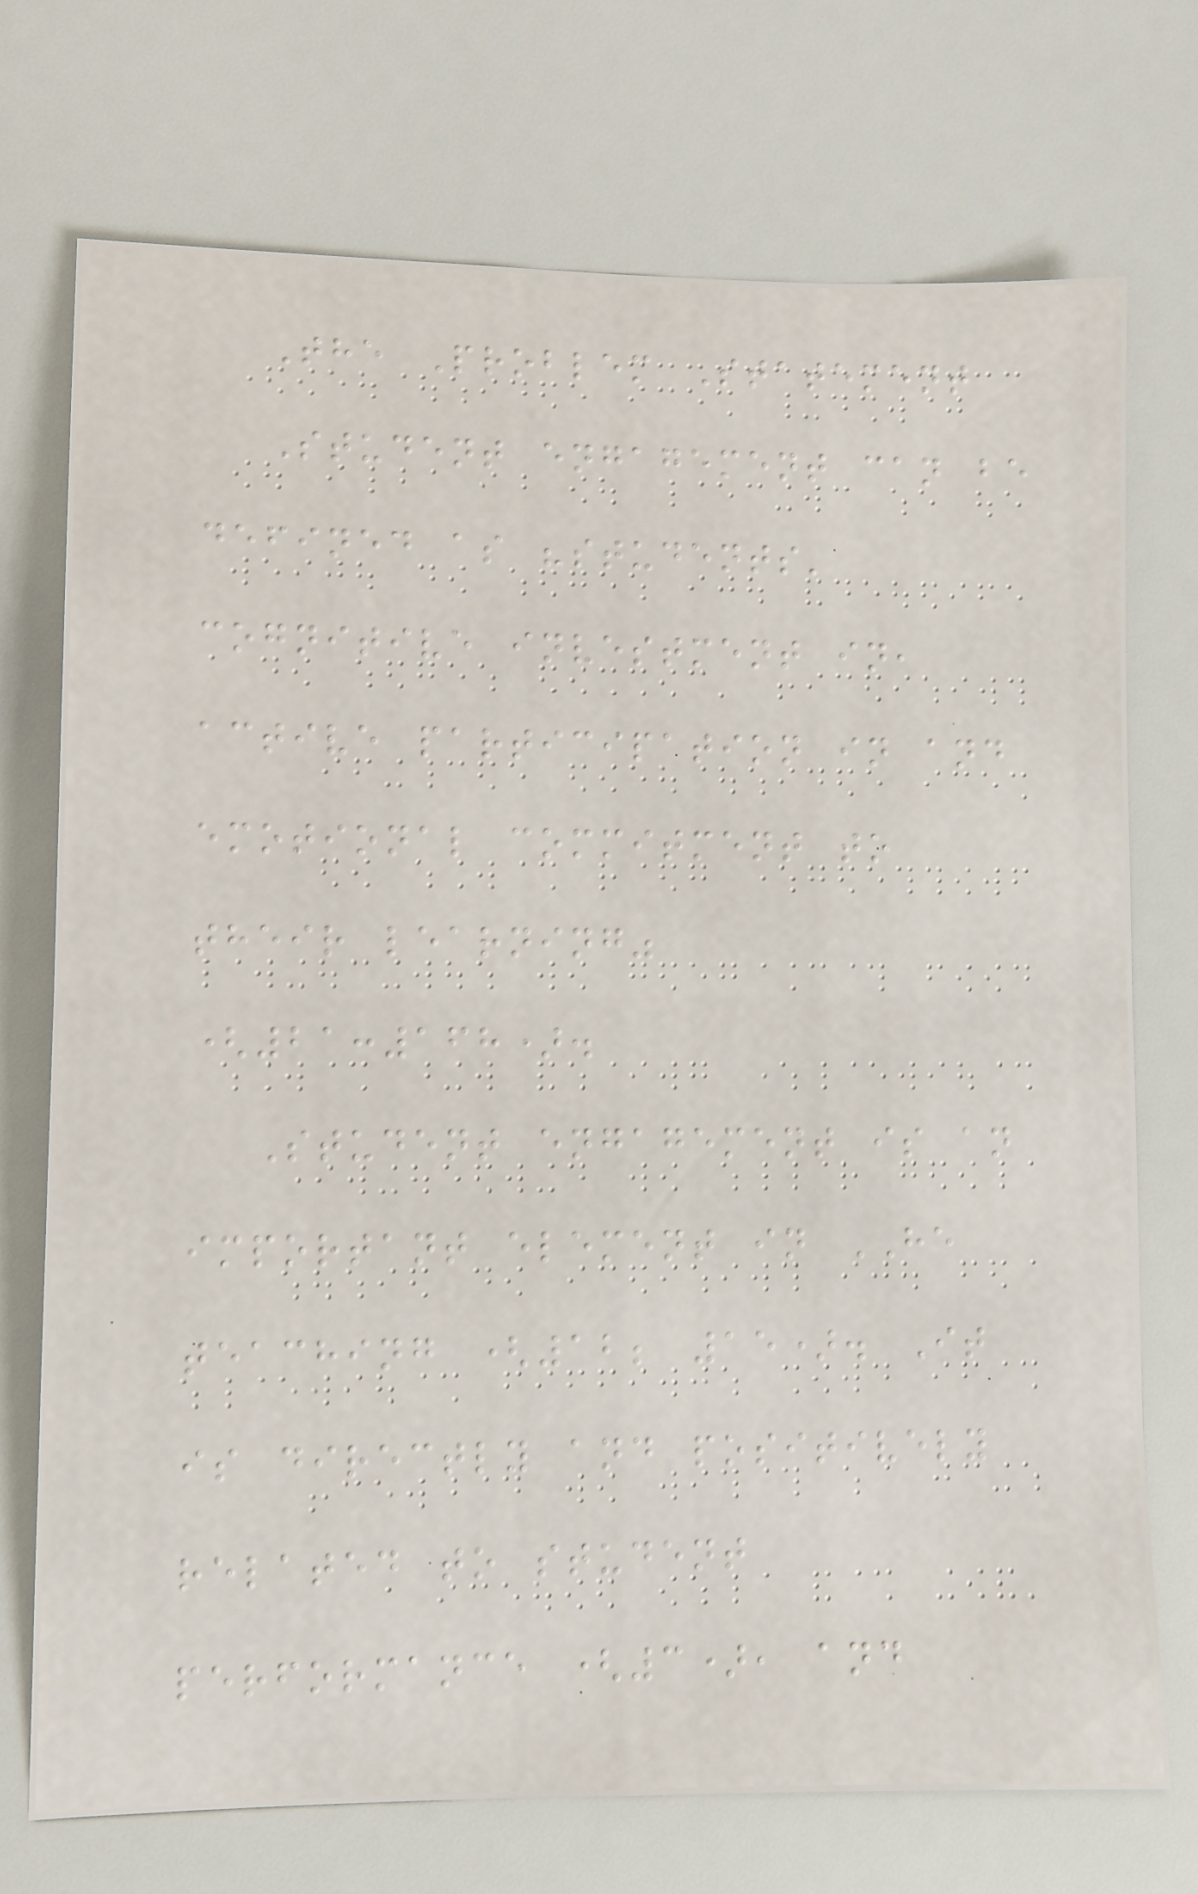The Problem Statement
Student engagement can be
defined as "students'
cognitive investment in,
active participation in and
emotional commitment to
their learning"
(21:168).
Student engagement is an
important element in HE
teaching (12; 15). It
is directly and positively
related to student
performance (3), and
